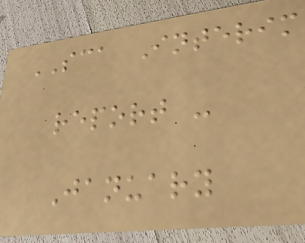SCA Interim
report -
January
